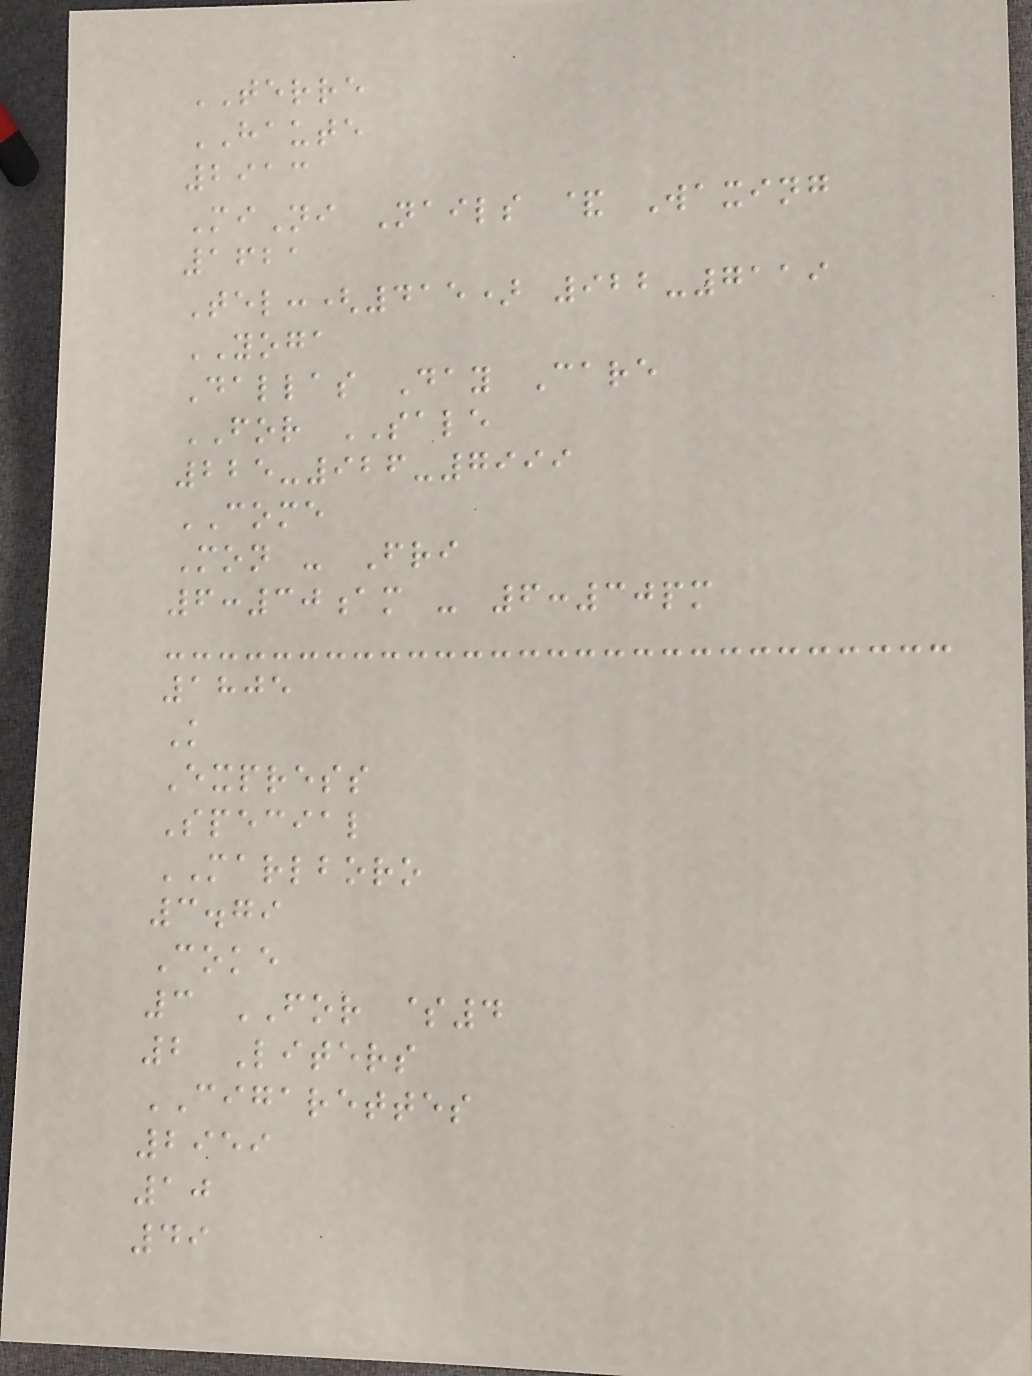TERRE
HAUTE
2913
MiNi Nails & Waxing
1621
Tel:(415) 922-7119
YOGA
Dallas Day Care
FOR SALE
225-926-7999
COME
Mon - Fri
6:30am - 6:30pm
1805
K
Express
Special
MARLBORO
3.79
Coke
3 FOR $4
2 Liters
CIGARETTES
2959
10
49
